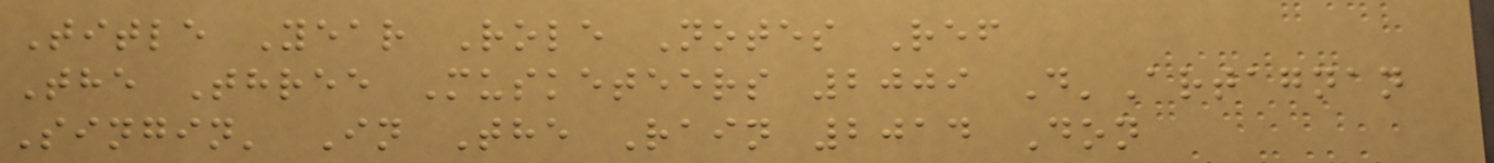Title Year Role Notes Ref
The Three Musketeers 2009 D'Artagnan
Singin' In The Rain 2014 Don
